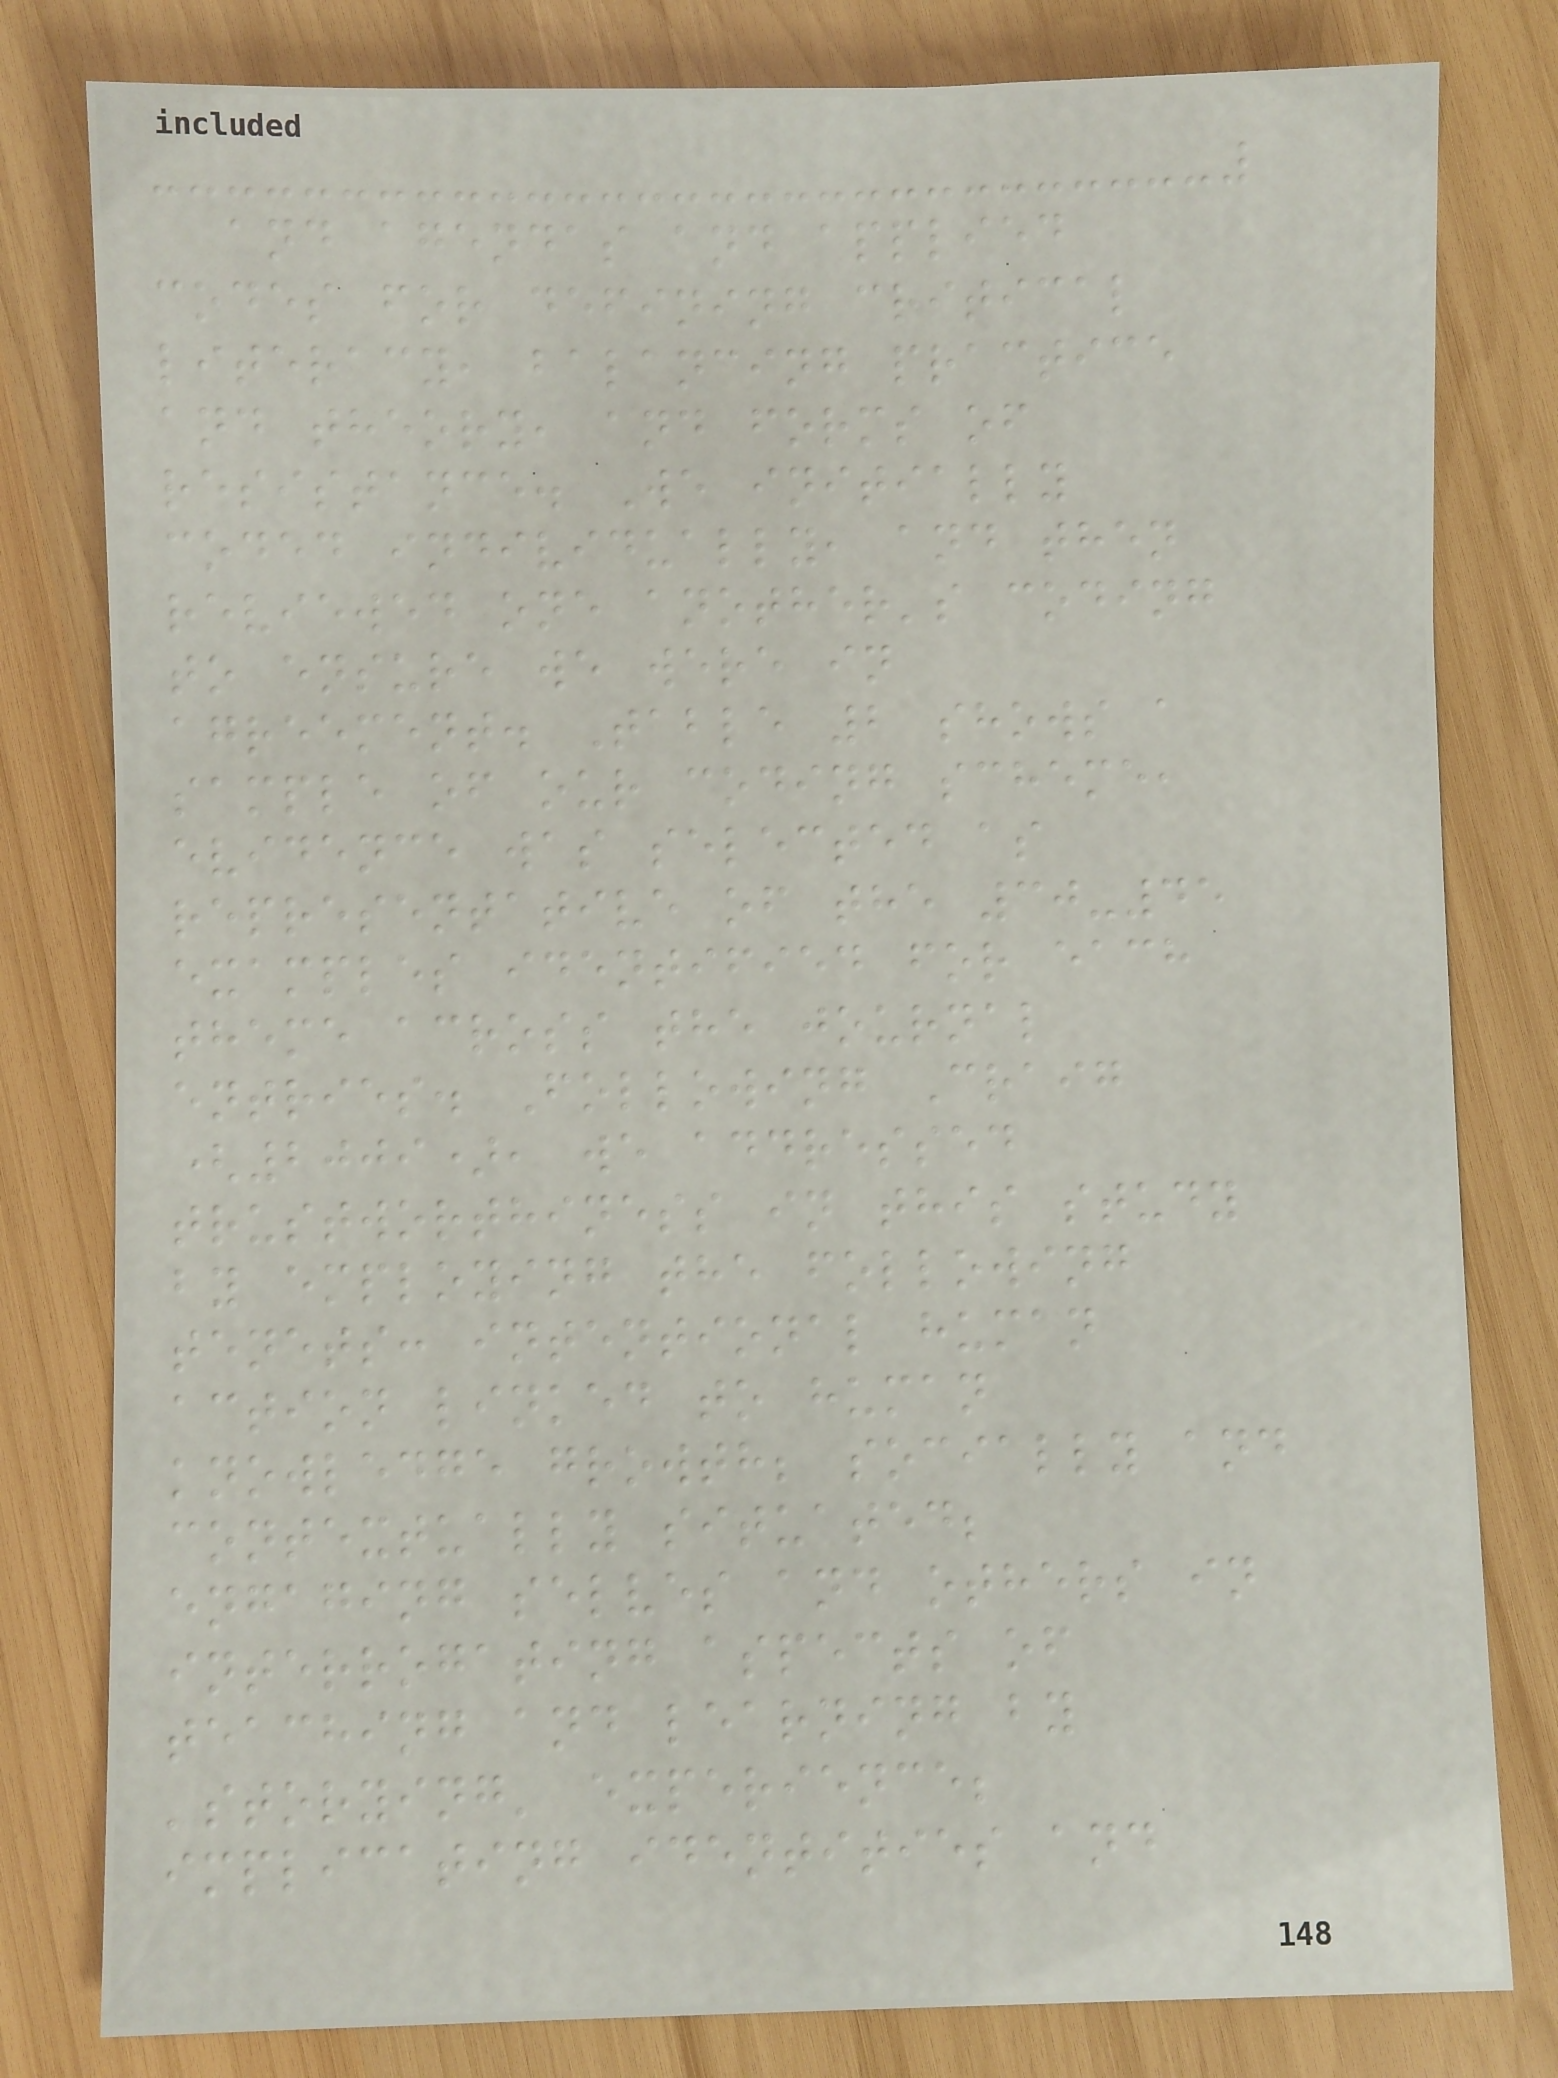and agendas and applied
codes for defining critical
literacy, balancing practice
and theory, and forms of
resistance. We initially
coded individually, and then
reviewed one another's coding
to ensure we were in
agreement. Table 2 shows a
sample of our coding scheme,
evidence was selected as
representative of the 30-45
examples identified for each
theme across the journal
entries. Following Craig
(2009), we addressed
trustworthiness in this study
by employing the following
tenets: intentional human
action linked to human
knowledge growth; socially and
contextually situated;
engaging selves and others in
interrogating aspects of
teaching and learning by
'storying' experience;
implicating identities and
